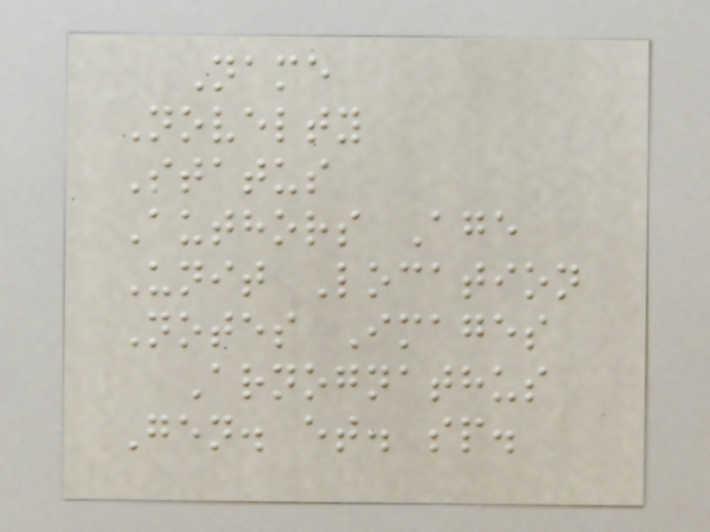Name
Novelty
Status
Authors Age
Unit Location
Notes Images
Arnognathus
Gen. et. sp.
